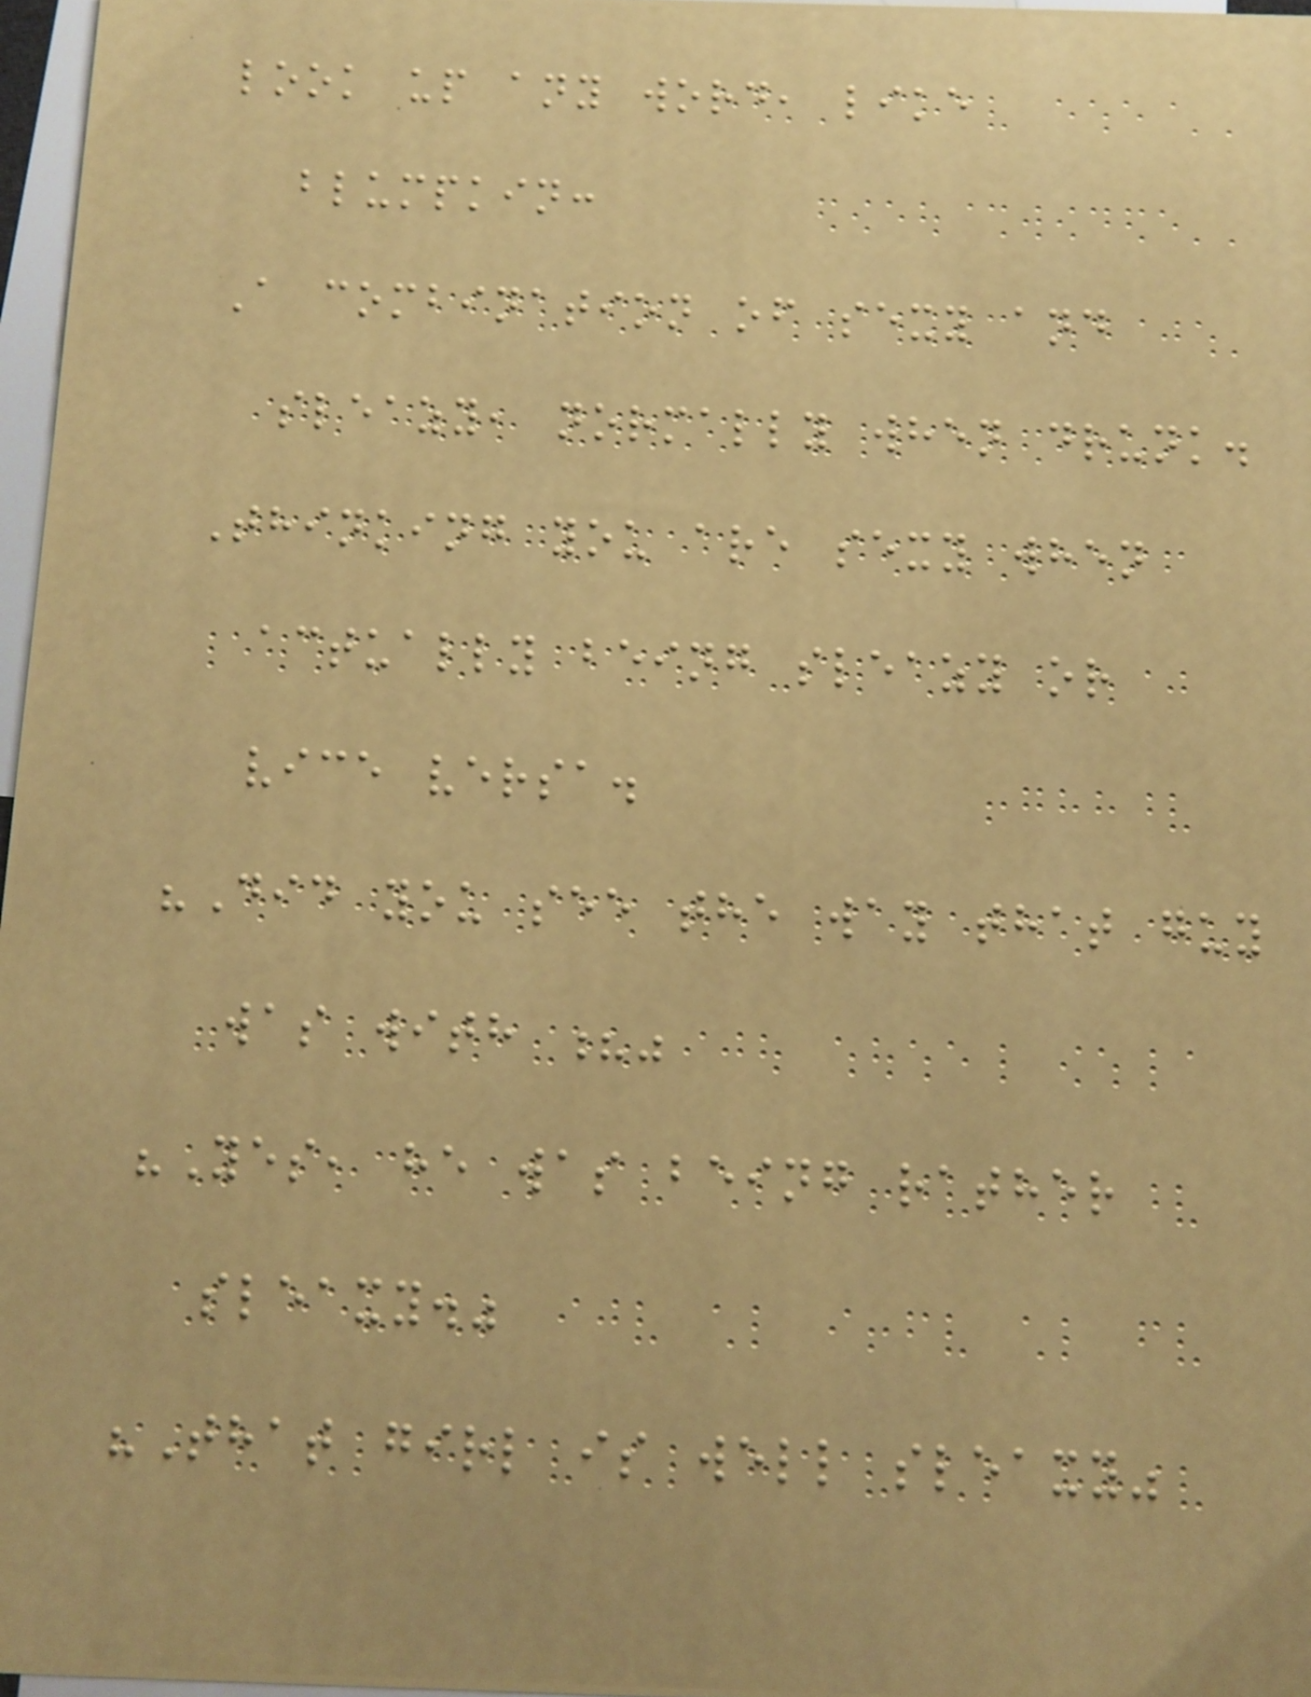look up any word, like
blumpkin:
A combination of sexy and
sleazy, normally when drunk.
Thinking you are sexy when
actually being sleazy or
vice versa.
"Did you see the way that guy
was with ?"
"Yes, he was being rather
sleaxy."
"That girl is well sleaxy"
